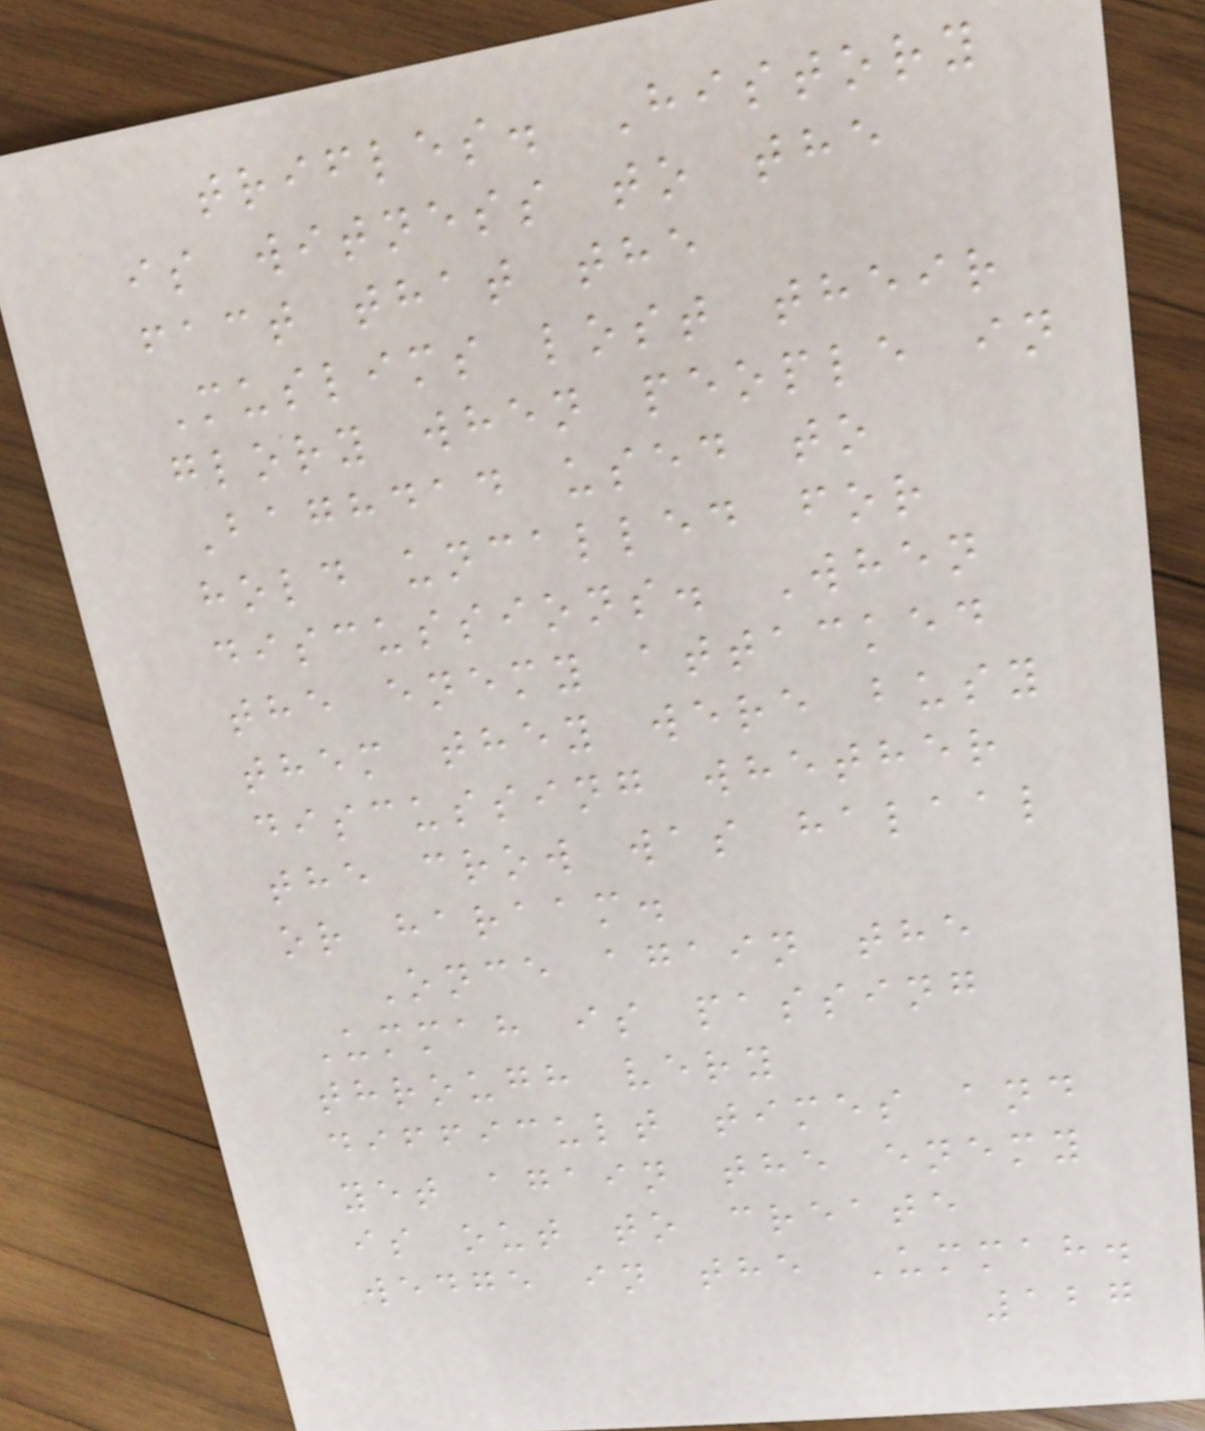trifles. History
is witness to the
fact that the
Muslims lost their
glory when people in
Baghdad used to
hold uncalled for
discussions. When
the enemy attacked
them they were busy
discussing whether
the crow was halaal
or haraam.
Once again the
Ummah is passing
through very
difficult times and
yet again the enemy
is out to create
wedge in the Ummah.
127
